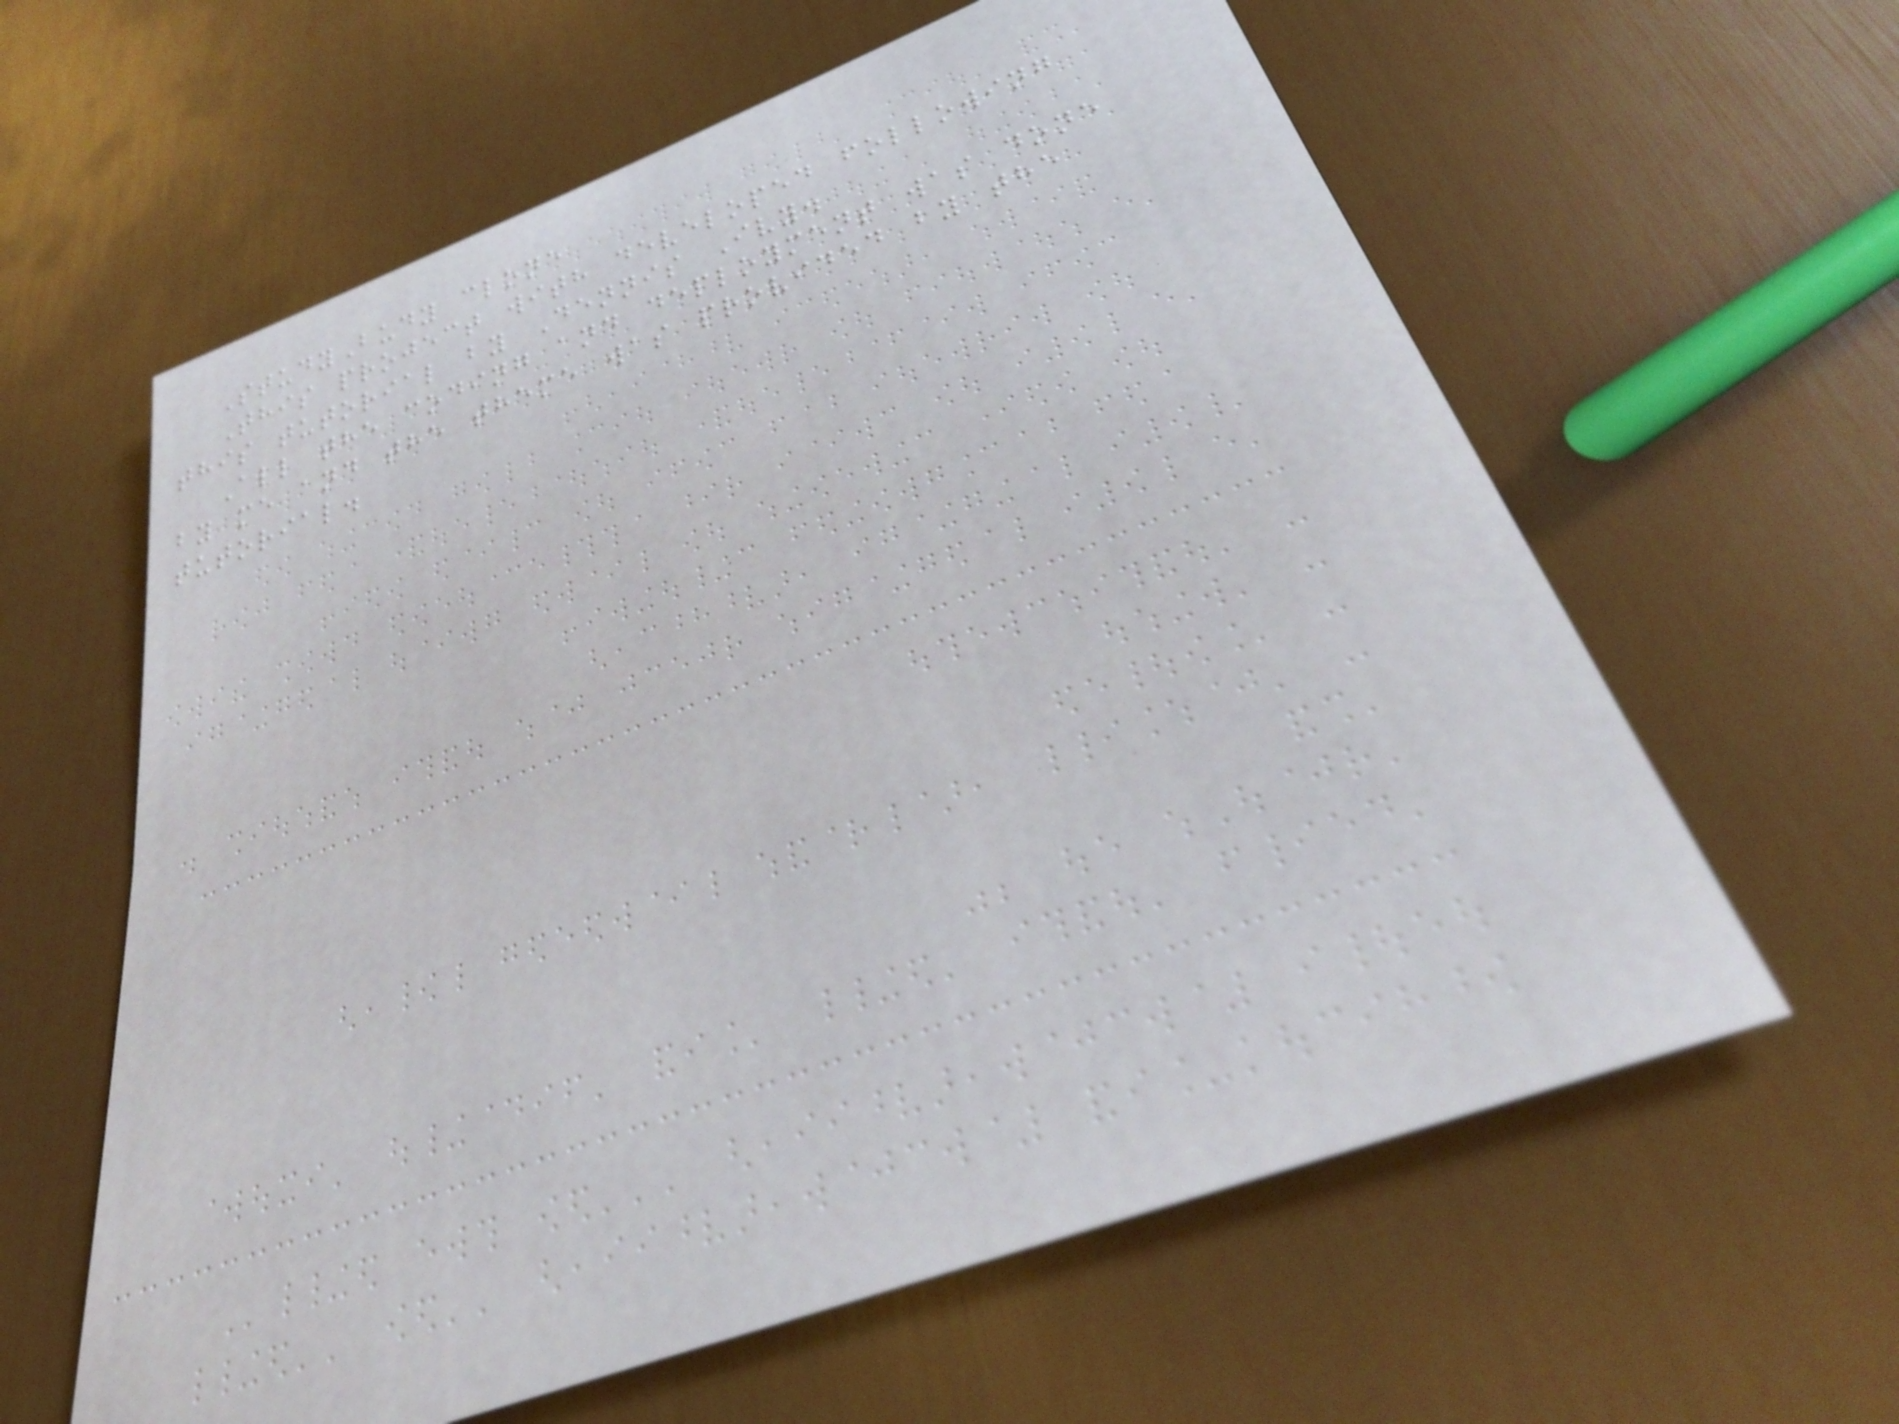StudyBudy clone
This project with developed following
this tutorial by Dennis Ivy.
All the coding and deployment was done
by me and the theme was provided by the
tutorial.
